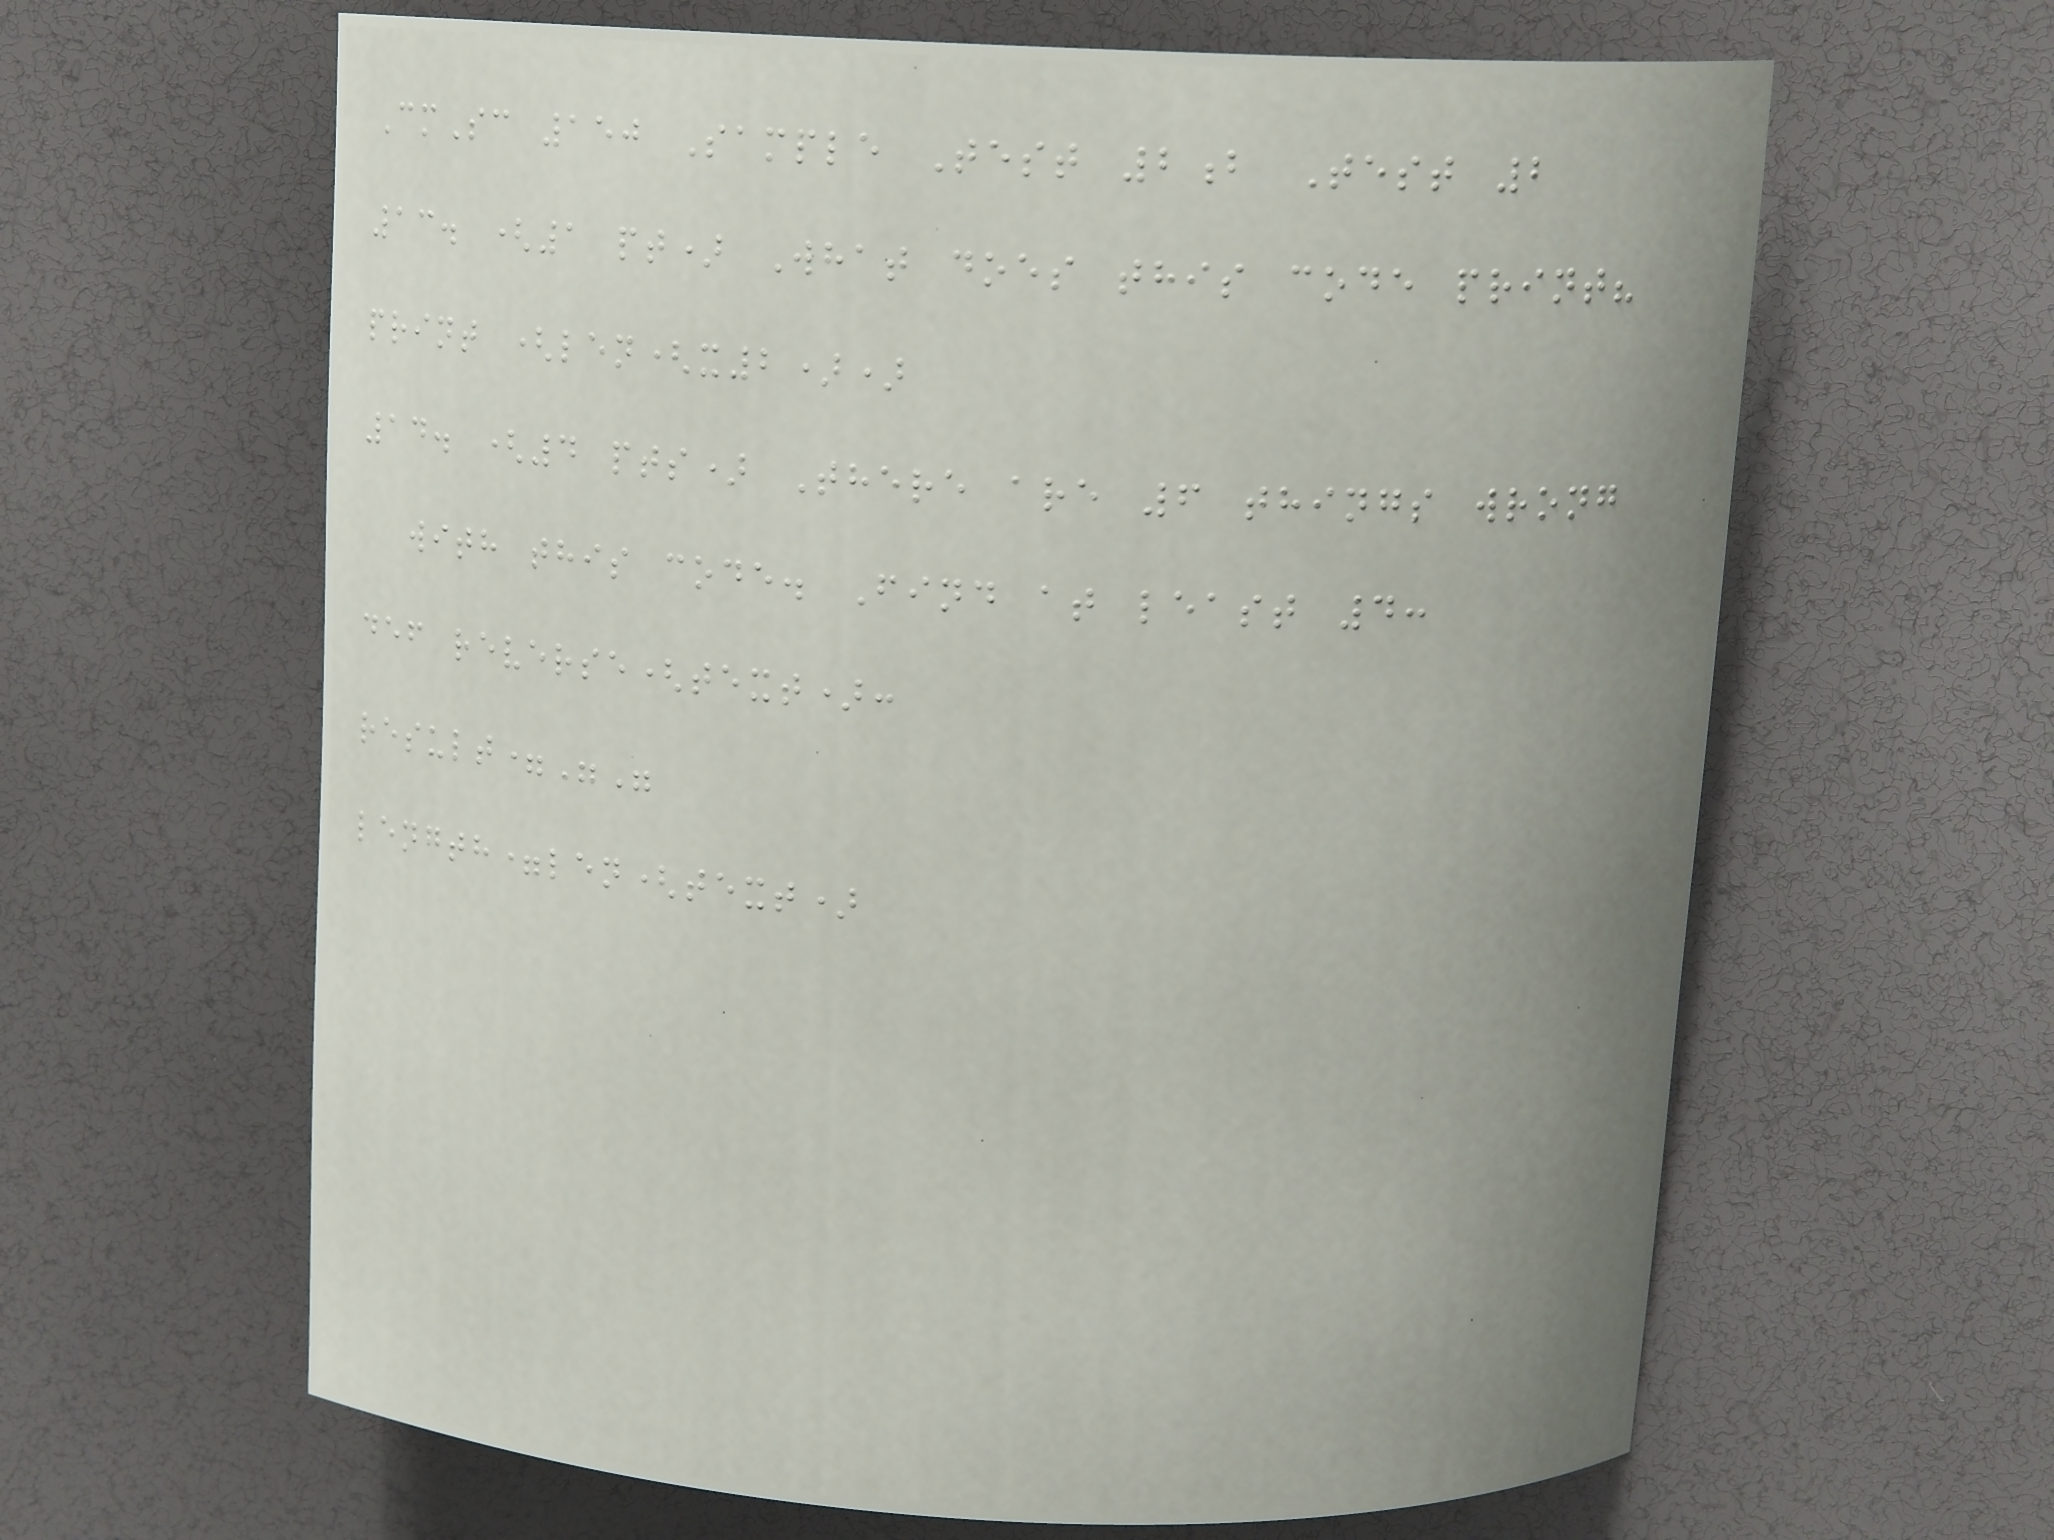CmSc 150 Sample Test 2b Test 2
13. (1 pt) What does this code print?
print (len(x2))
14. (4 pts) There are 6 things wrong
with this code. Find at least 4:
def reverse(text):
result=""
length=len(text)
